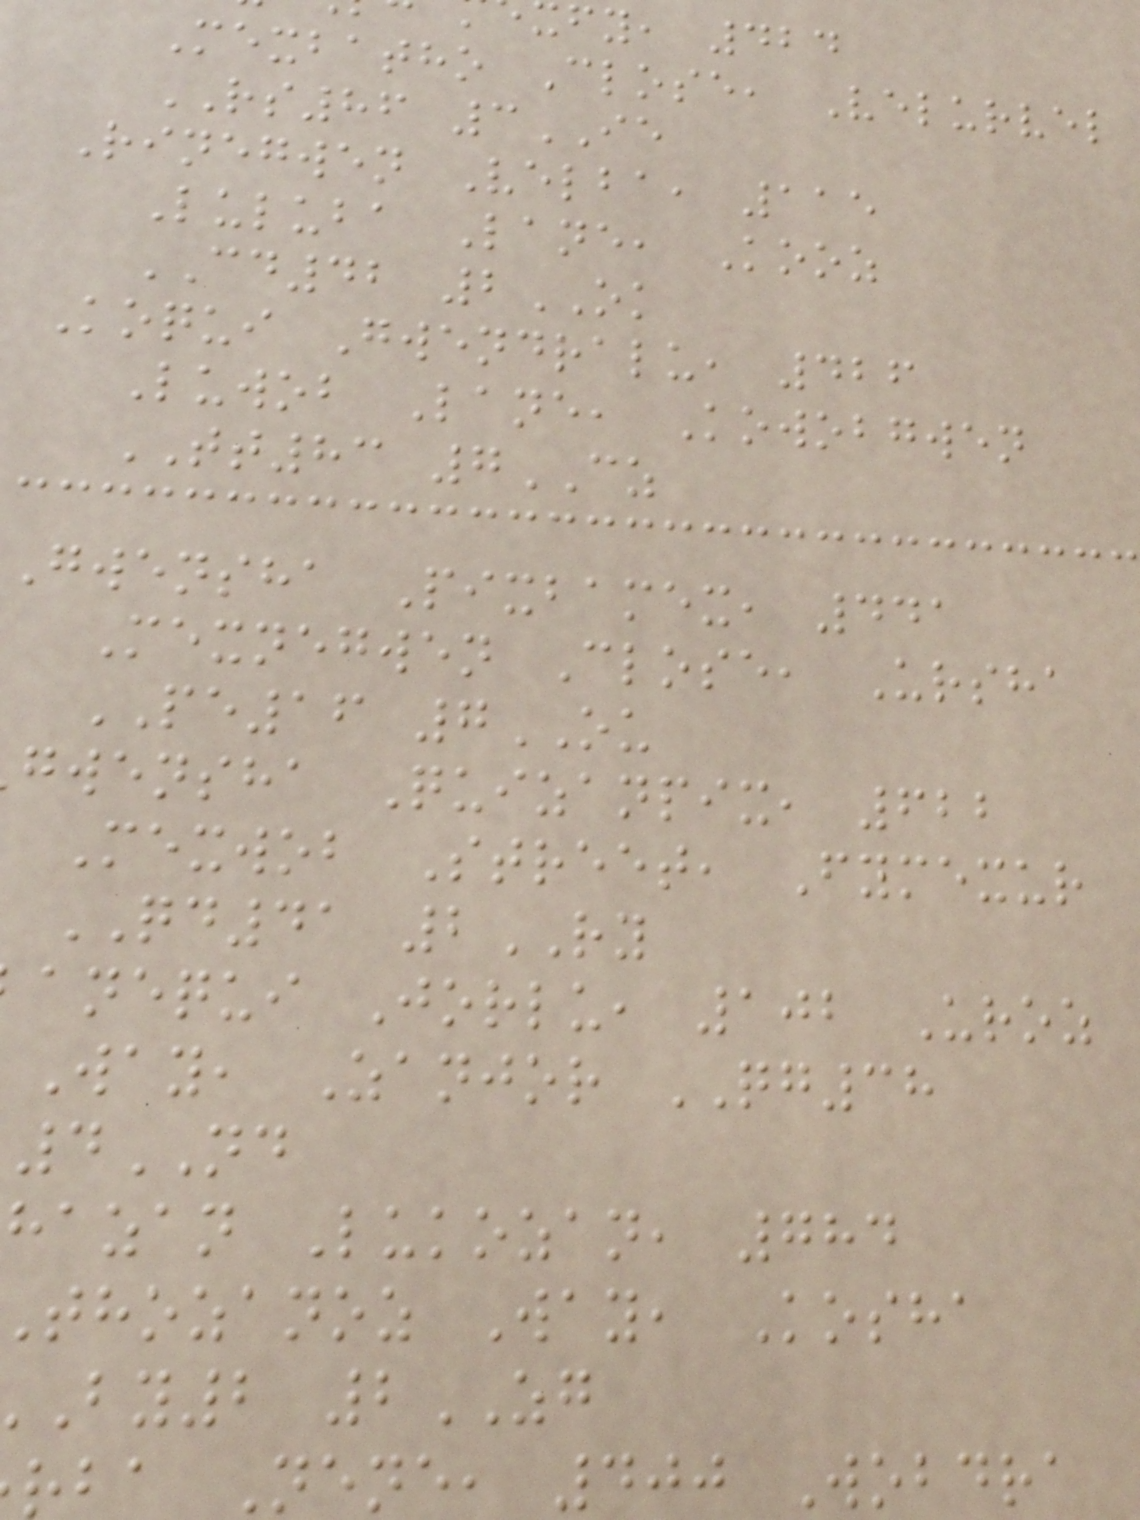fy, 424
Mexbatho Close, Velurvel
RS86 3IE
Rinegwen Velba, 115
Luluba Lane, Kooz
CD42 2OK
Koqui Gwendralu, 426
Luwob Lane, Kowobgwen
TT83 7CZ
Gwensha Pixbamex, 441
Mexnegwen Close, Ursha
PE16 7OU
gwensha Quizanpix, 622
Mexwob Street, Fymexur
QD41 2RY
anequi Jorlu, 102 Uroz
Way, Zanjor QG38
4ND
hazan Lukozan, 784
thozanoz Way, Kosha
by2 2ZG
rba Nene, 400 Wobdra
